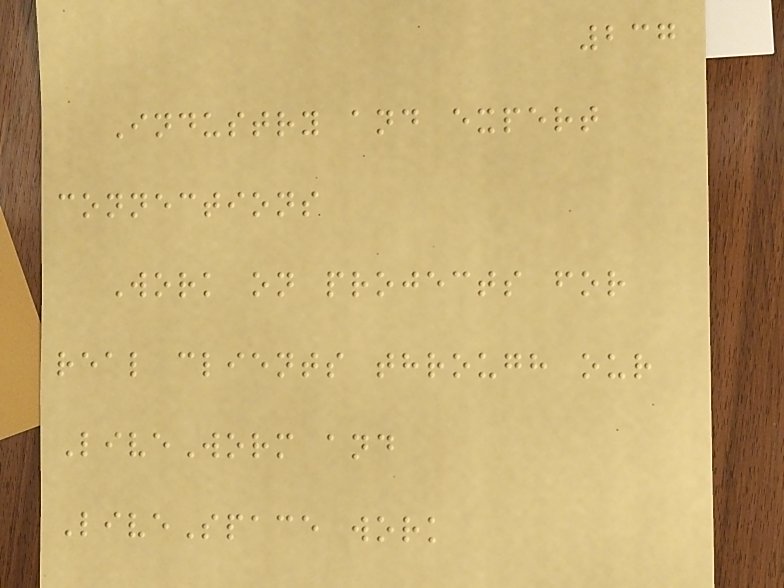237
Industry and expert
connections
Work on projects for
real clients through our
LiveWorm and
LiveSpace work
